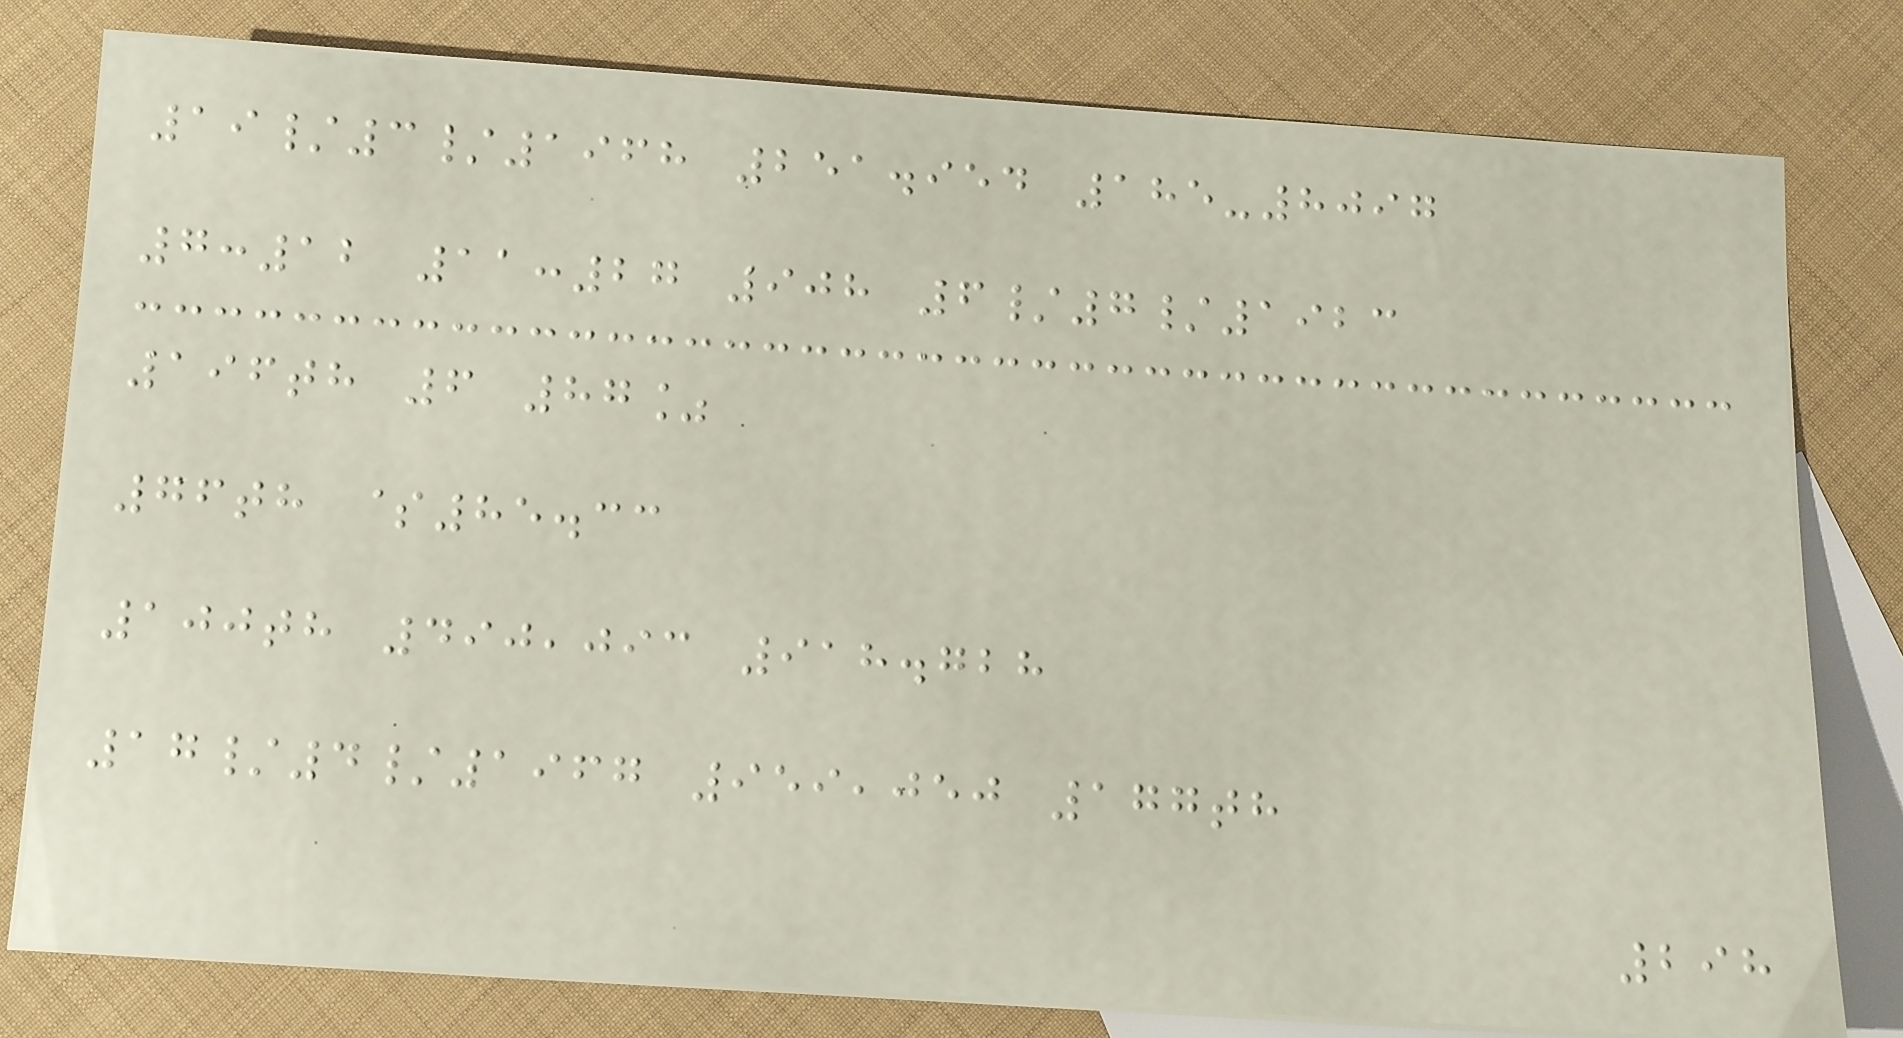19/3/1968 251.954 185-8097
7:12 11:27 908 6/7/1923
196th 6 87%
76th $85.33
100th 490,093 918.728
17/4/1967 959,050 177th
298
